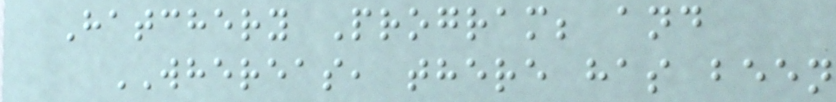Hatchery Program; and
WHEREAS, there has been
